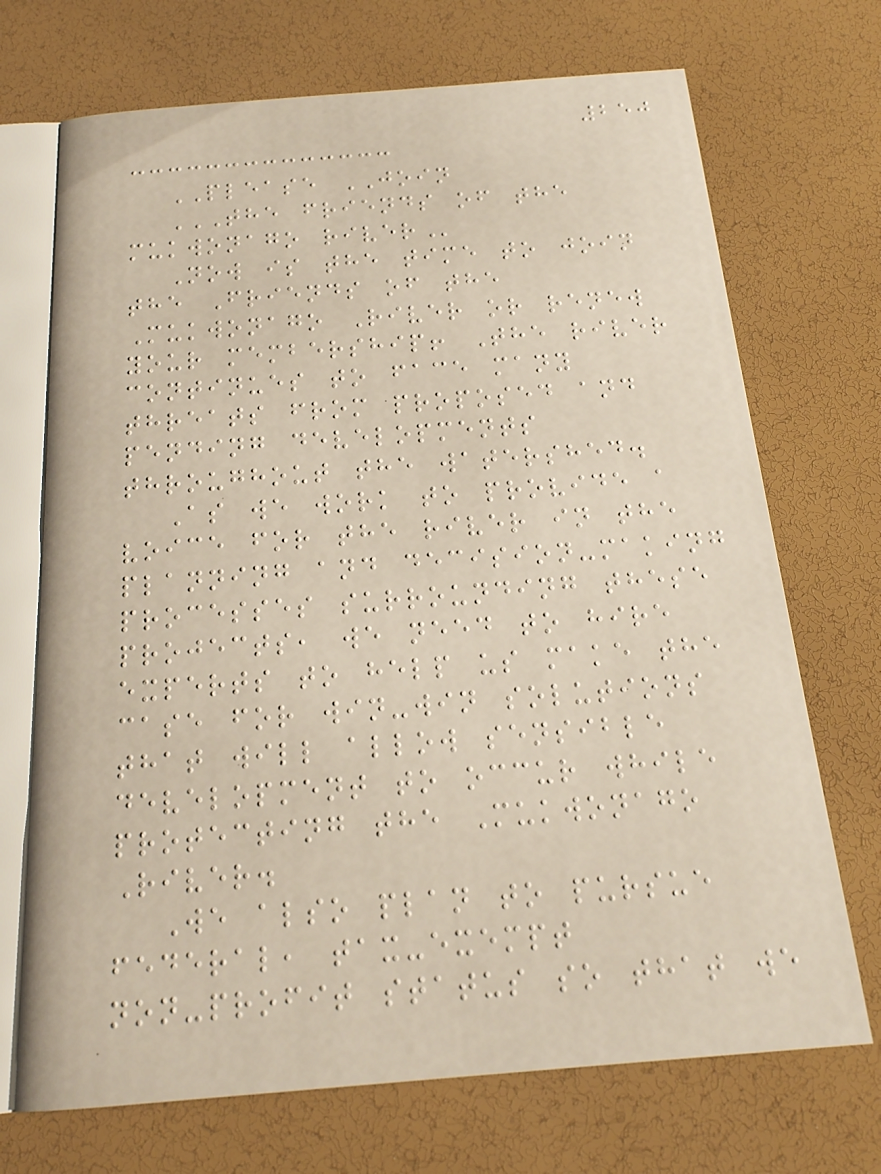250
PLEASE JOIN
THE FRIENDS OF THE
MUKWONAGO RIVER
Now is the time to join
the Friends of the
Mukwonago River or renew
your membership! The river
continues to face many
threats from proposed and
pending developments
throughout the watershed.
As we work to provide a
voice for the river in the
planning and decision-making
processes surrounding these
projects, we need to hire
experts to help us make the
case for win-win solutions
that will allow sensible
development to occur while
protecting the Mukwonago
River.
We also plan to pursue
federal, tax-exempt
non-profit status so that we
